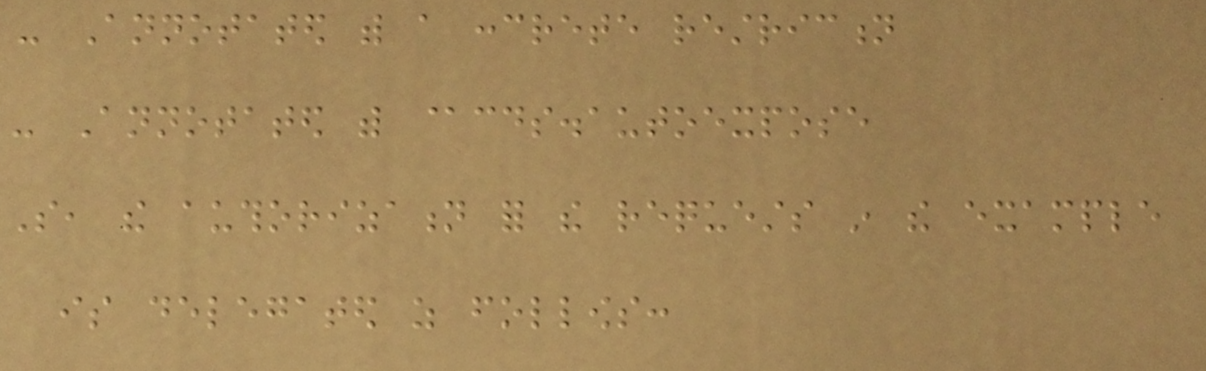- Annotated with a concrete restriction
- Annotated with @cds.autoexpose
So, the authorization for the requests in the example
is delegated as follows:
